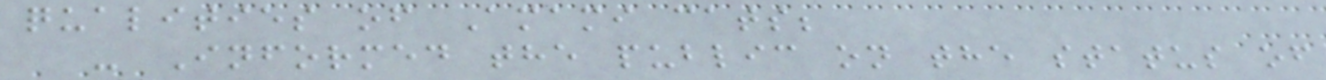qualities of Amami cats;
- Informed the public on the status of
